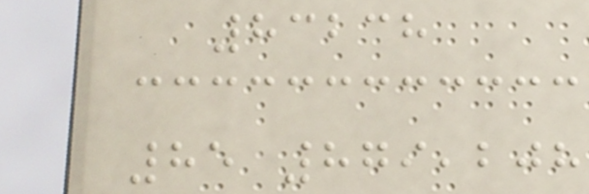83238
85 879,208
